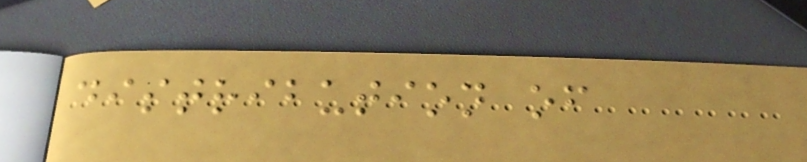distribution of
